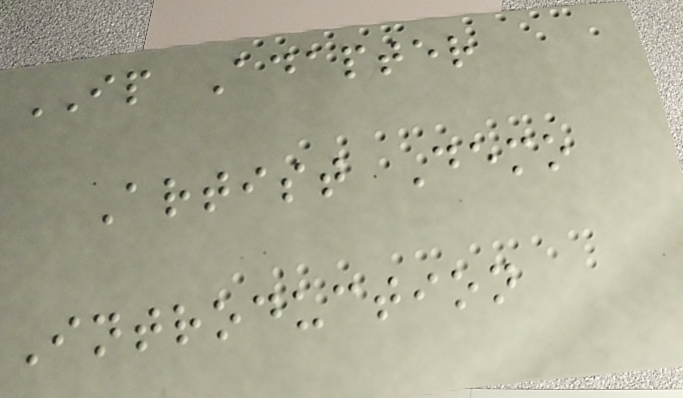IP Adapter
Artist Demo
Introduction
